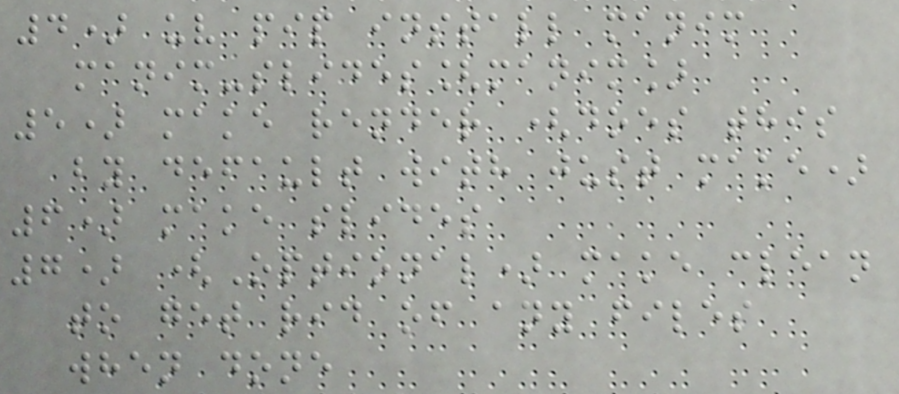4) uv pip install manim
manim-slides[manim]
5) make render (does this
by default with just make)
6) make slides
7) (Optional) make clean
to get rid of any files
when done
